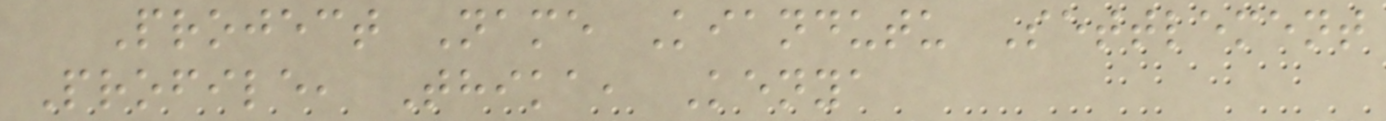Project Name Kiandutu Settlement
Profile, Thika, Kenya
